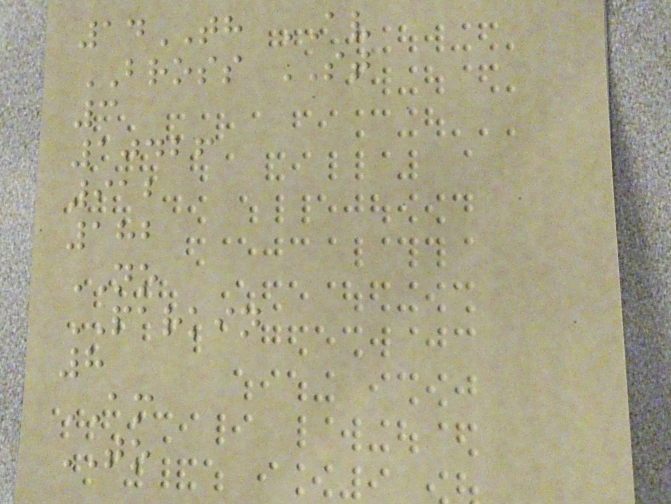14TH AV
BROSS ST
3
10426
912
182
NO
PARKIN
8
AM
TO
